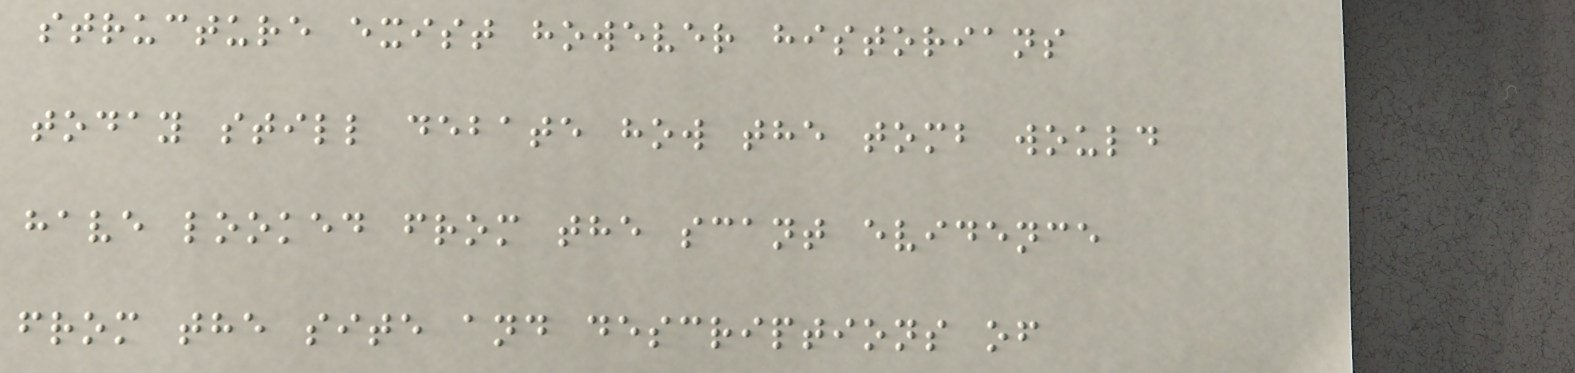structure exist however historians
today still debate how the tomb would
have looked from the scant evidence
from the site and descriptions of
